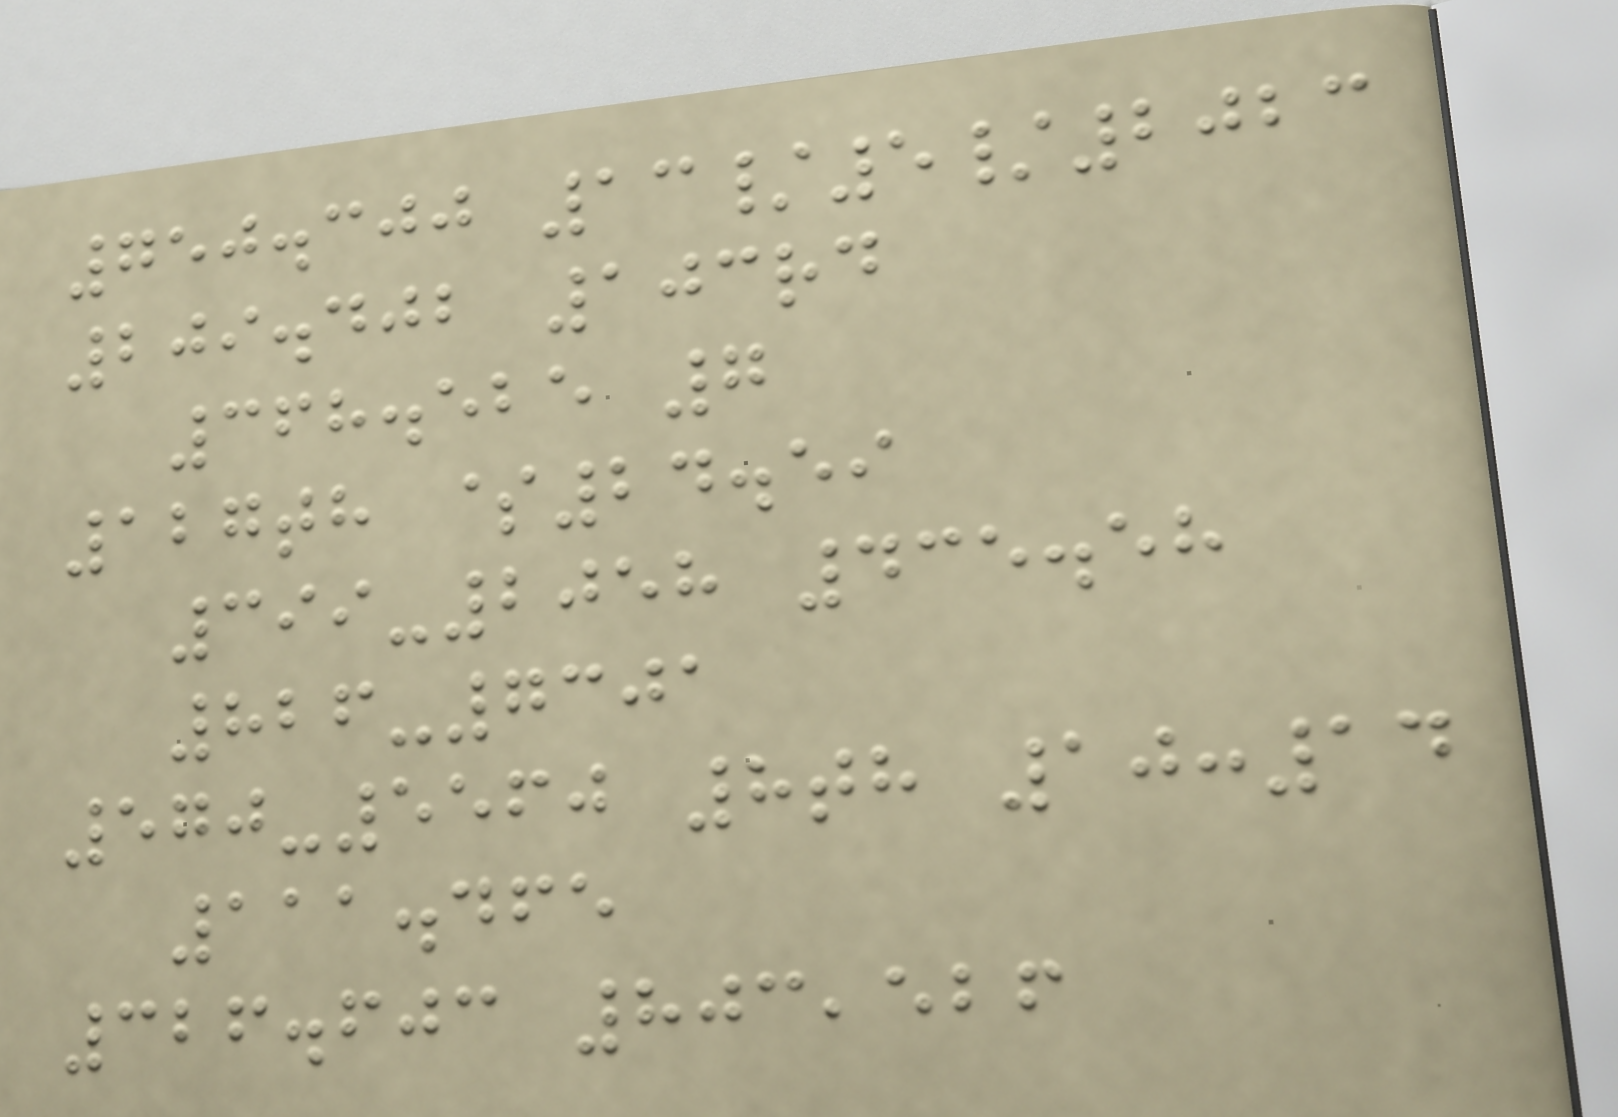750.300 13/5/2023
209.402 103rd
368.525 7
127th $24.59
399-2058 435.58
826-7301
570-5560 8th 10:14
111.465
326.603 803,526
